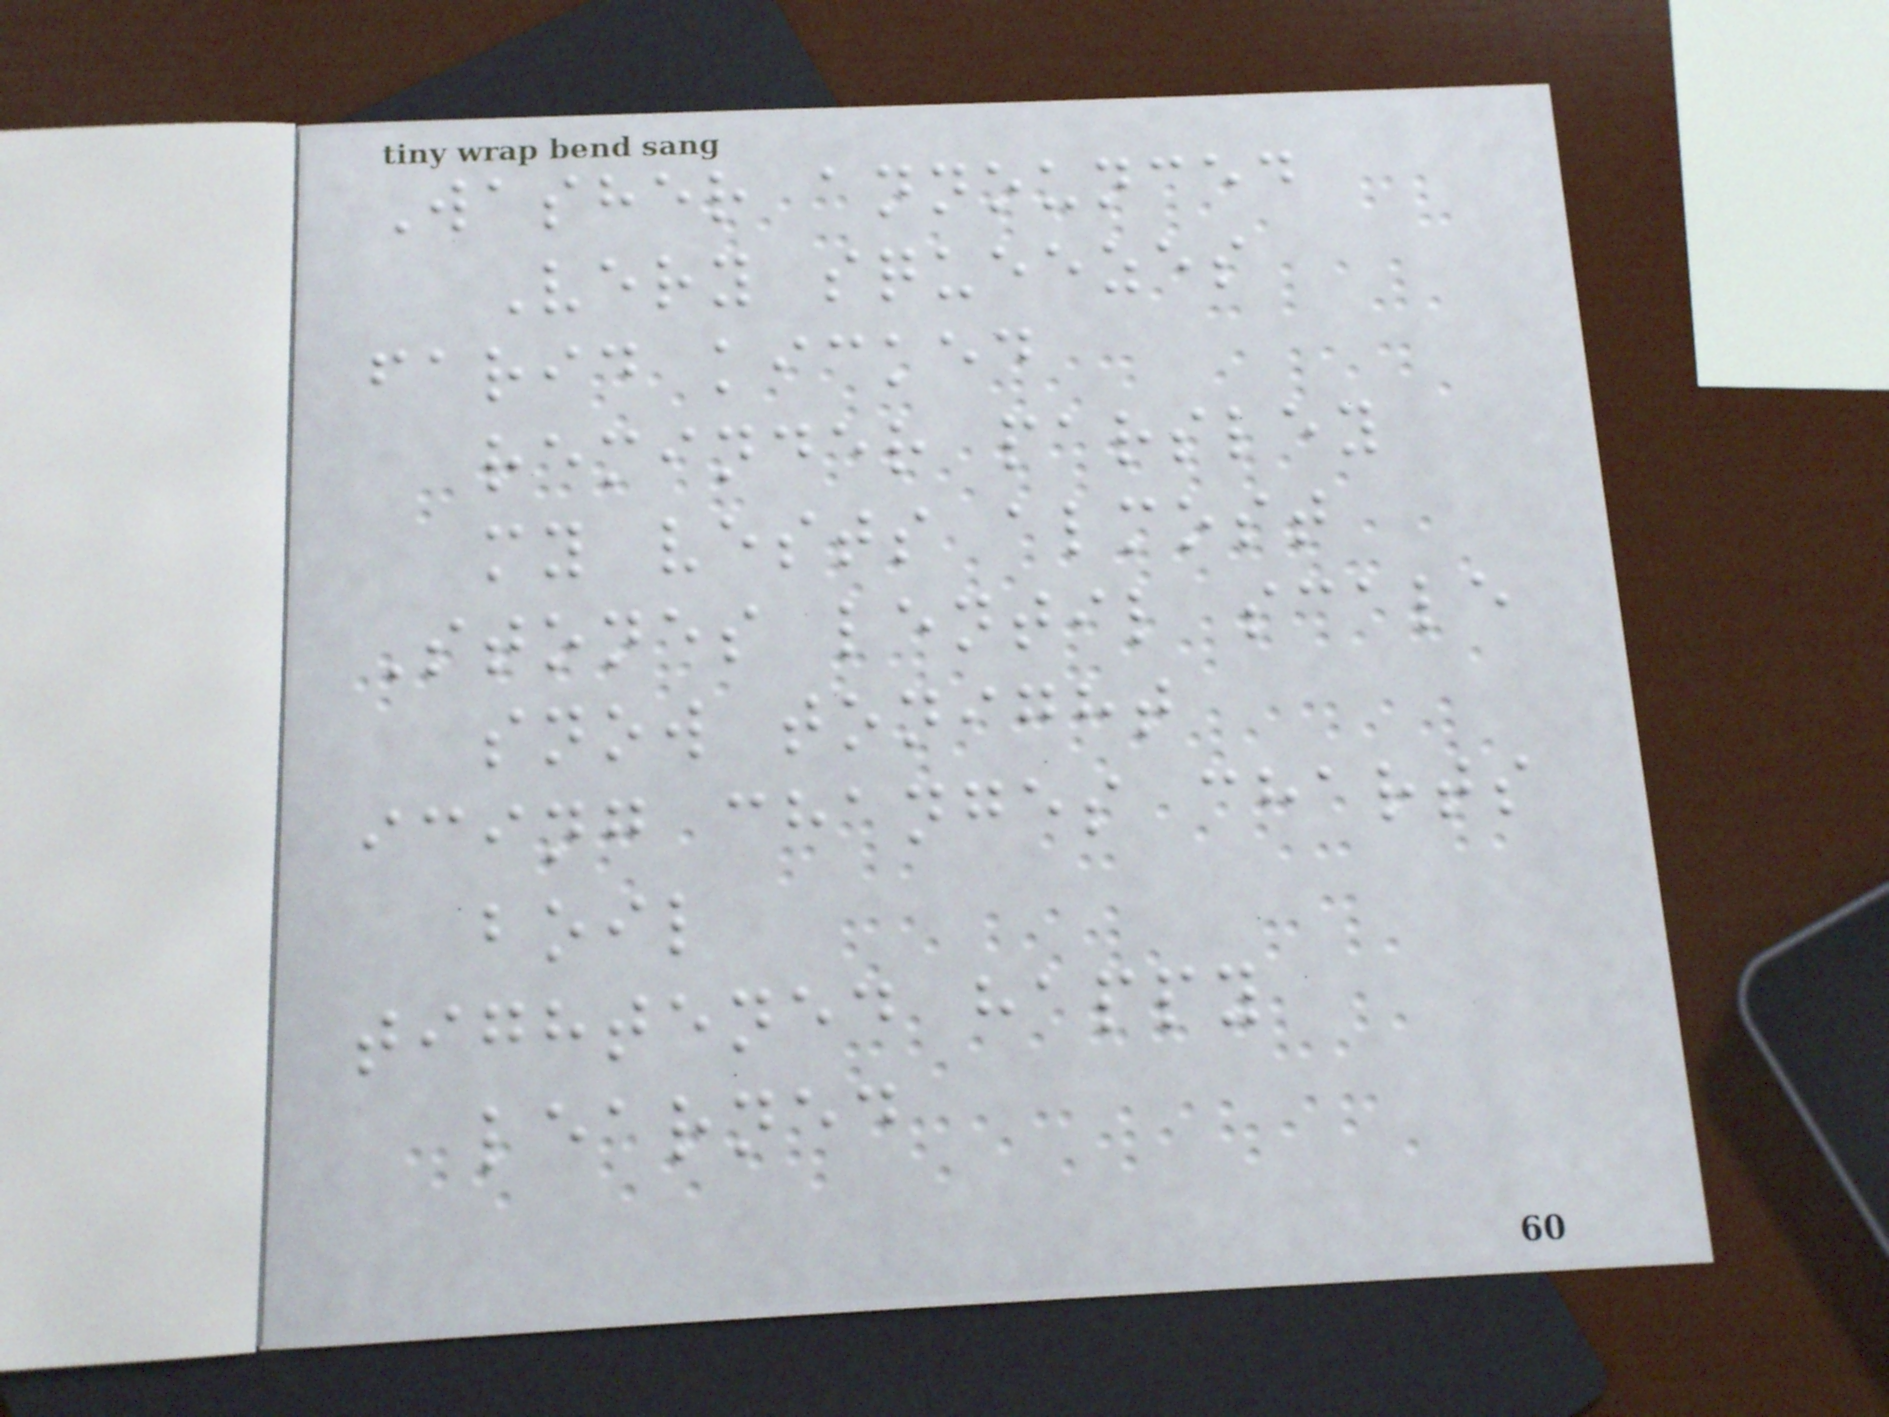Washer announced
Very squeezes
farid kicked
reminder parsley
my vests almost
Stones lentil scale
snow tonight
icing changes charts
boil
tightened happy
learned
